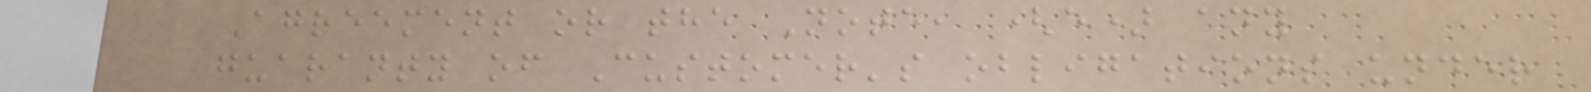Agreement or the Note, (e) any
guaranty of Customer's obligations under
